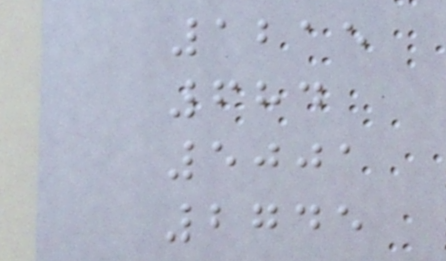1215
684
5001
2745
